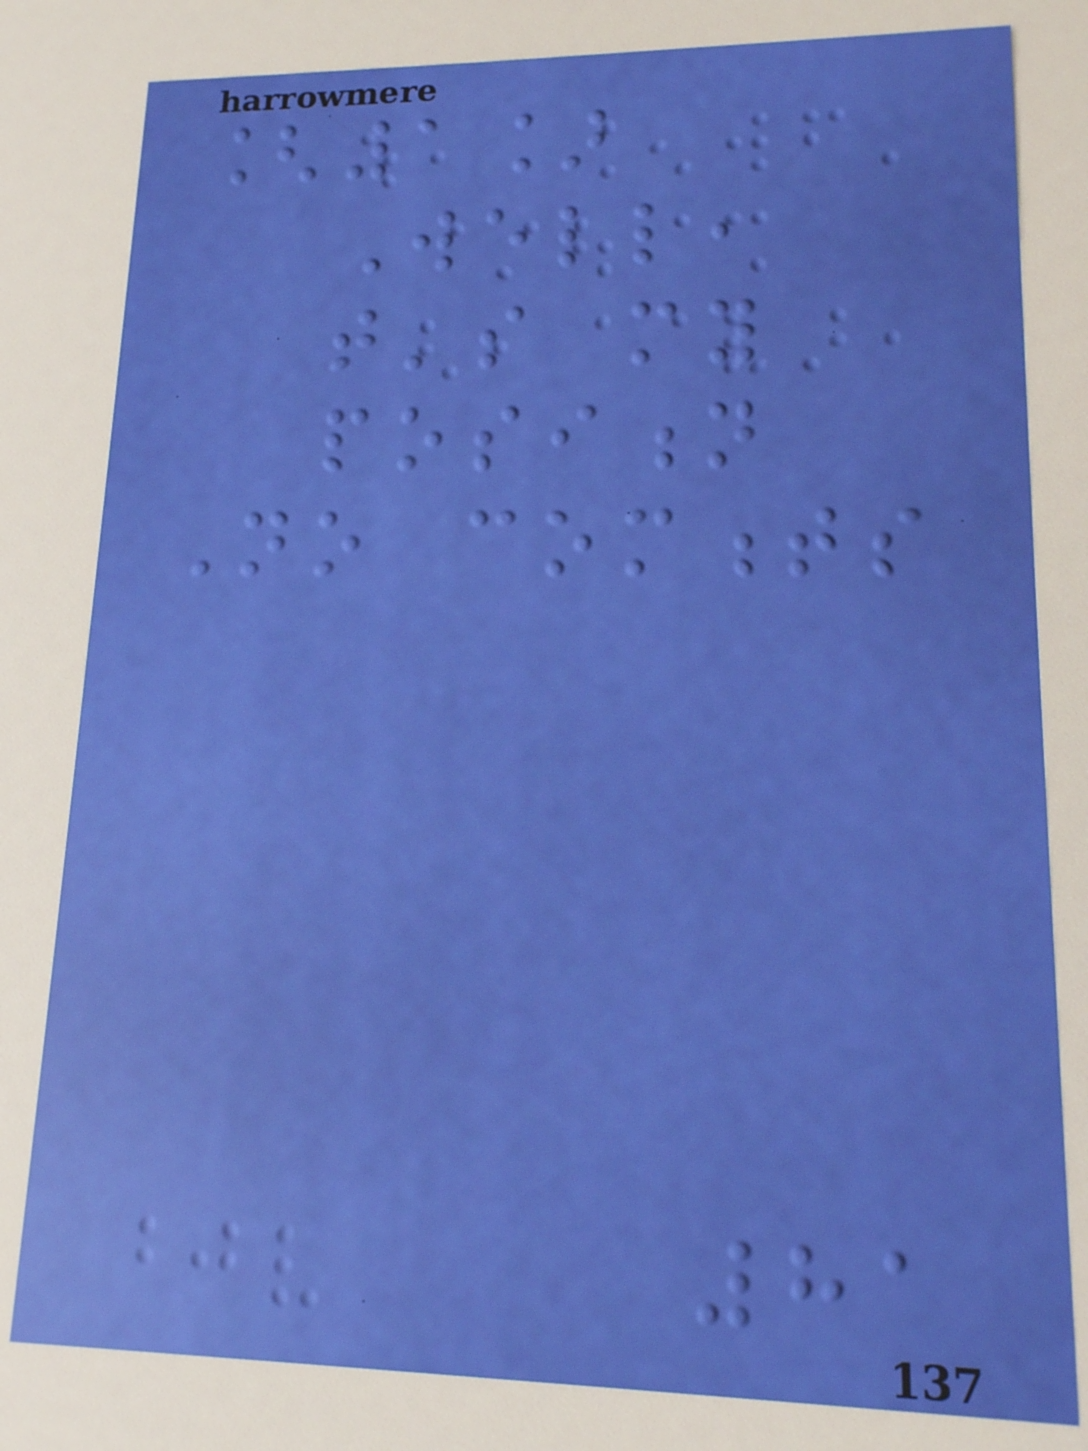[1]
Well,
that's my
position
No comments
81
